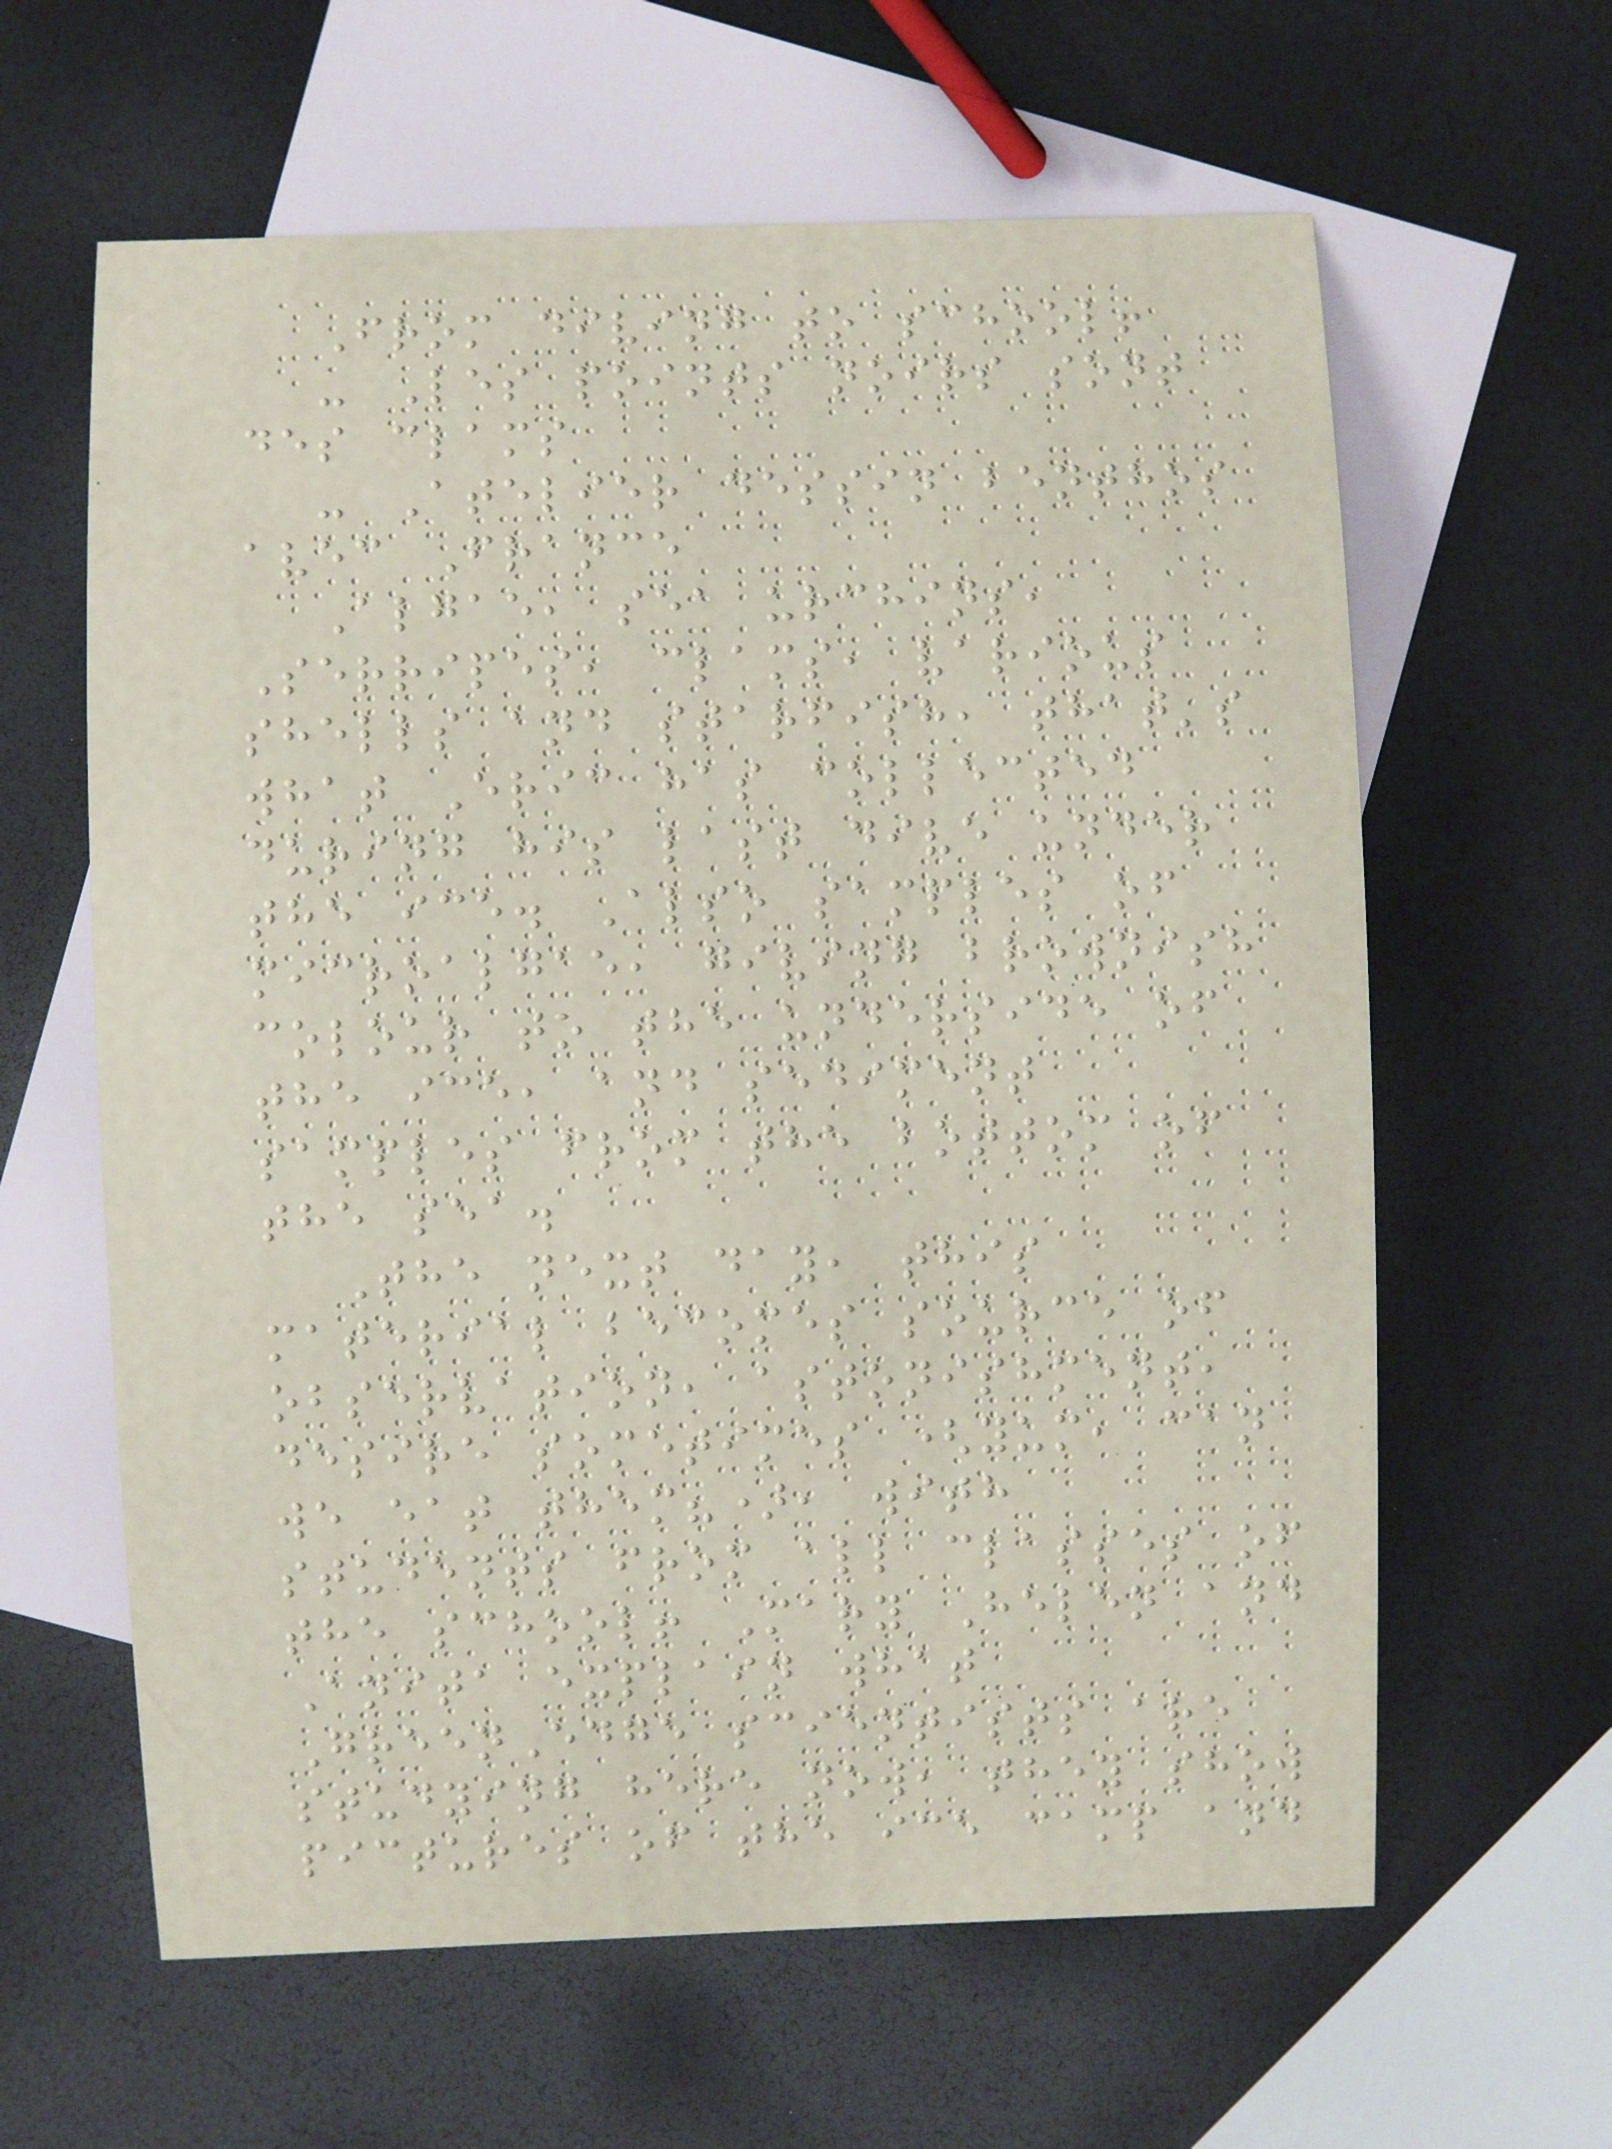From diving to school!
- Les points noirs sont
des clams
- Atelier dessin benthos
avec France
Algae, sea urchins,
Serripes, clams, various
shells and starfish, that's
what Eric has collected
during his last dive under
the ice. Also samples of
microalgae, giving brownish
colour to the underside of
the ice, and sediment
samples from the bottom of
the sea.
The next day, this
material becomes source of
observation, astonishment,
desire sometimes (yum, can
we eat them?), with
students from all classes of
the school! Mary Helen and
Anita explain what
GreenEdge scientists are
studying here now, they show
pictures of the ice camp and
